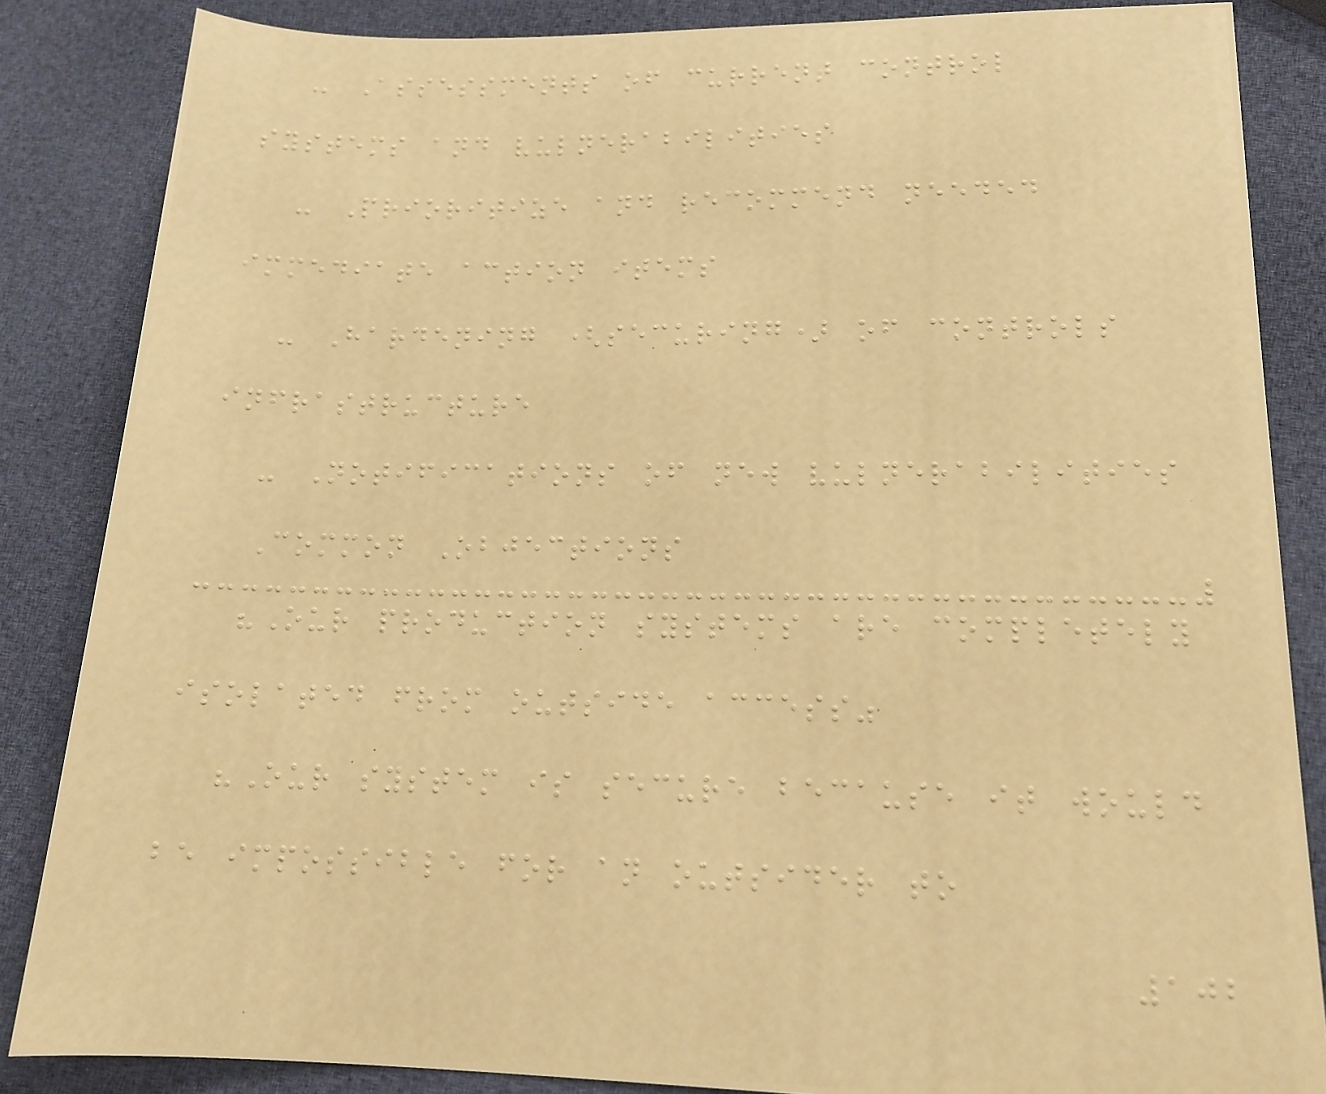- Assessments of current control
systems and vulnerabilities
- Prioritize and recommend needed
immediate action items
- Hardening (securing) of controls
infrastructure
- Notifications of new vulnerabilities
Common Objections
"Our production systems are completely
isolated from outside access"
"Our system is secure because it would
be impossible for an outsider to
102
